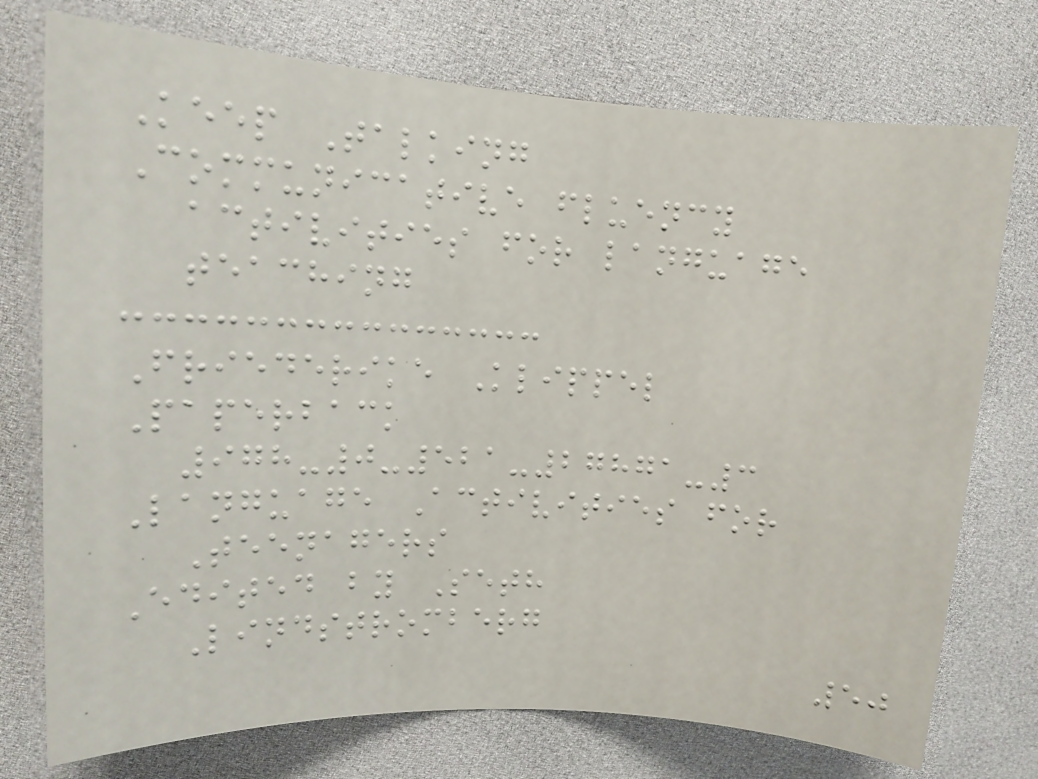Keep Talking
Communicative fluency
activities for language
teaching
Friederike Klippel
Paperback
978-0-521-27871-3
Language Activities for
Teenagers
Edited by Seth
Lindstromberg
50
